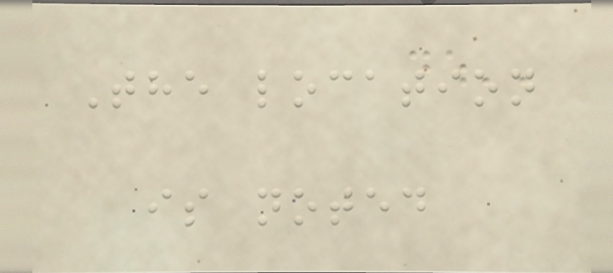The location
is noted
